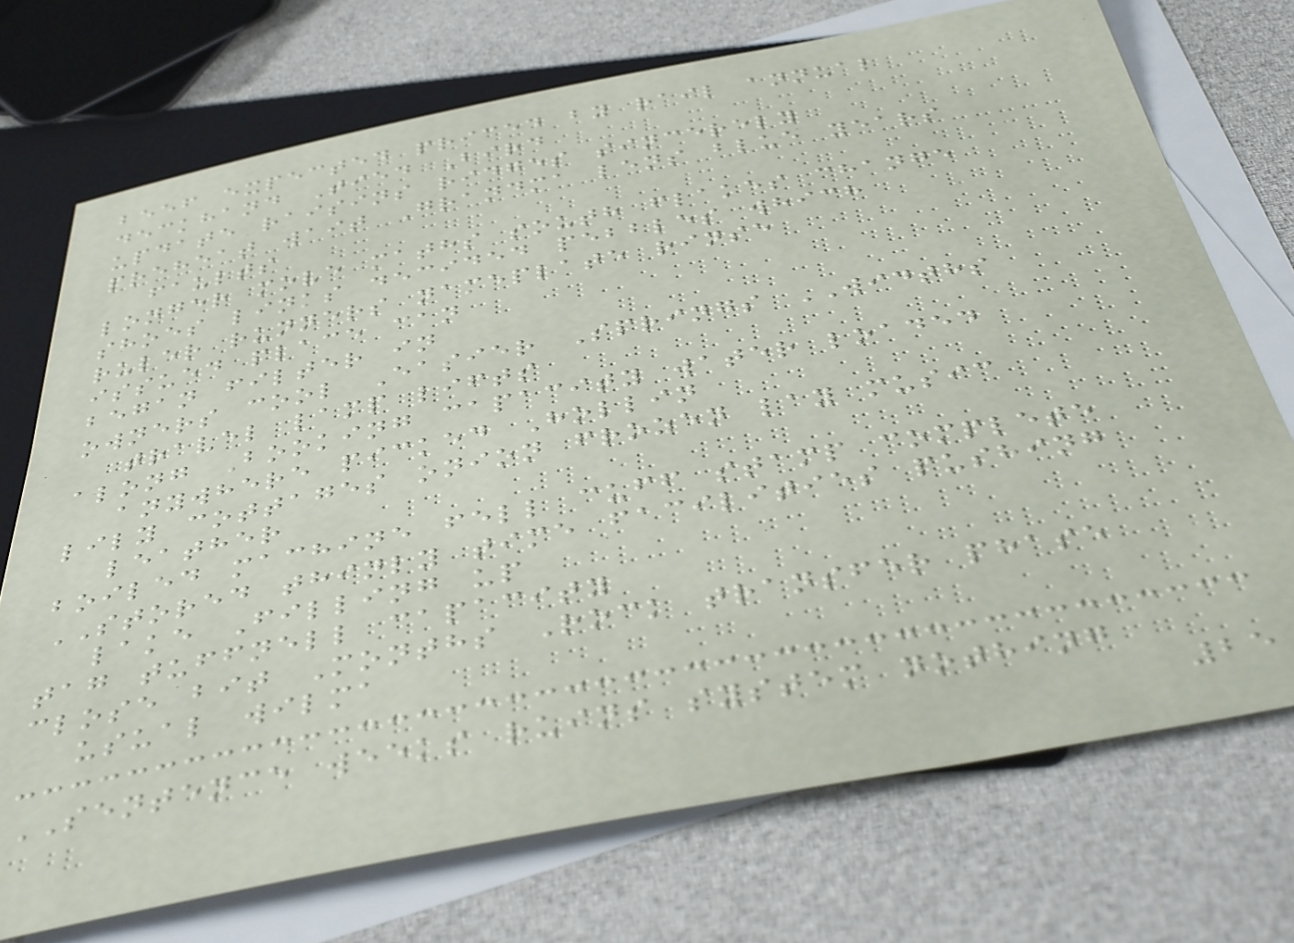beef expected priced by rail annual
deckhand Tied Bird
update raisins ridges sincerely
preheat wait Grandma lens blue years
faults
longer move maths south flakes change
shoes links decided pebbles which
ruler runners nameplate rinse
issued place can
began filter in
owners cool Easier Springs WIDTHS
travel lamp lifts
along Booking capacity water loaded
anywhere picked Hollin
lily cottages onion frozen lay music
leather
boiled machine fell cuff stamp complete
STORED thinly time facilities pushing
lake Filling up
tag tuffnell capacity
close bit Months Rock transfer phase
usual wilma
SENTENCE weeks ruins system nothing
25
